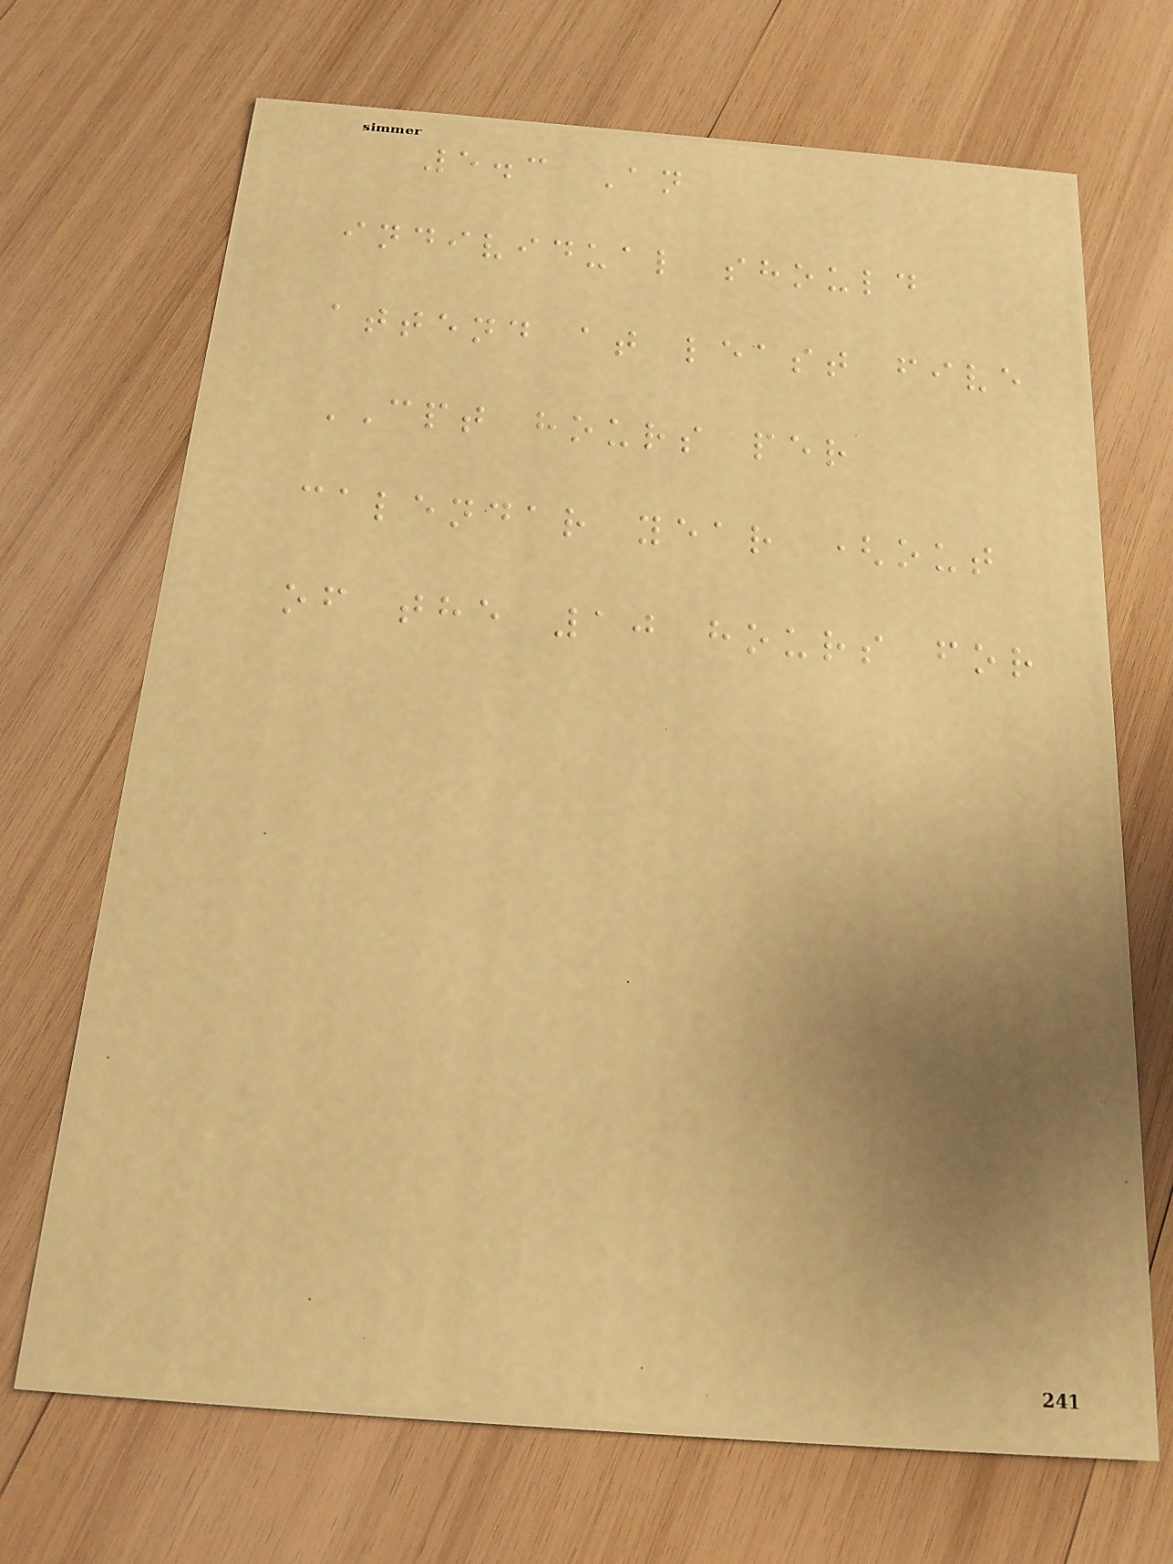5.3 An
individual should
attend at least five
CPT hours per
calendar year (out
of the 10 hours for
